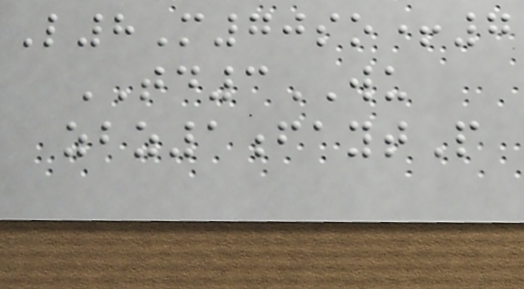L8M70so+7
TD3WU
zbz1faytP
